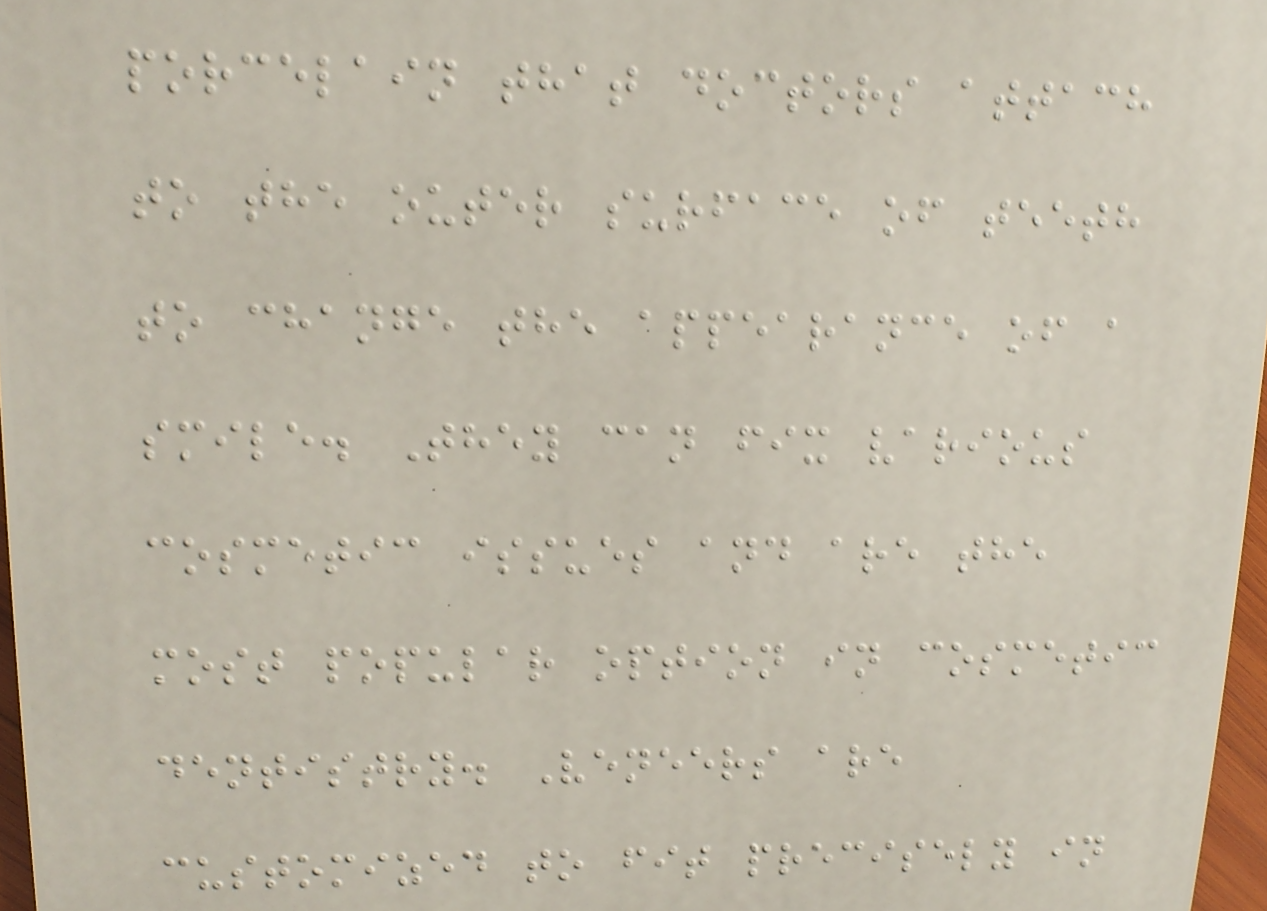porcelain that doctors attach
to the outer surface of teeth
to change the appearance of a
smile. They can fix various
cosmetic issues and are the
most popular option in cosmetic
dentistry. Veneers are
customized to fit precisely in
